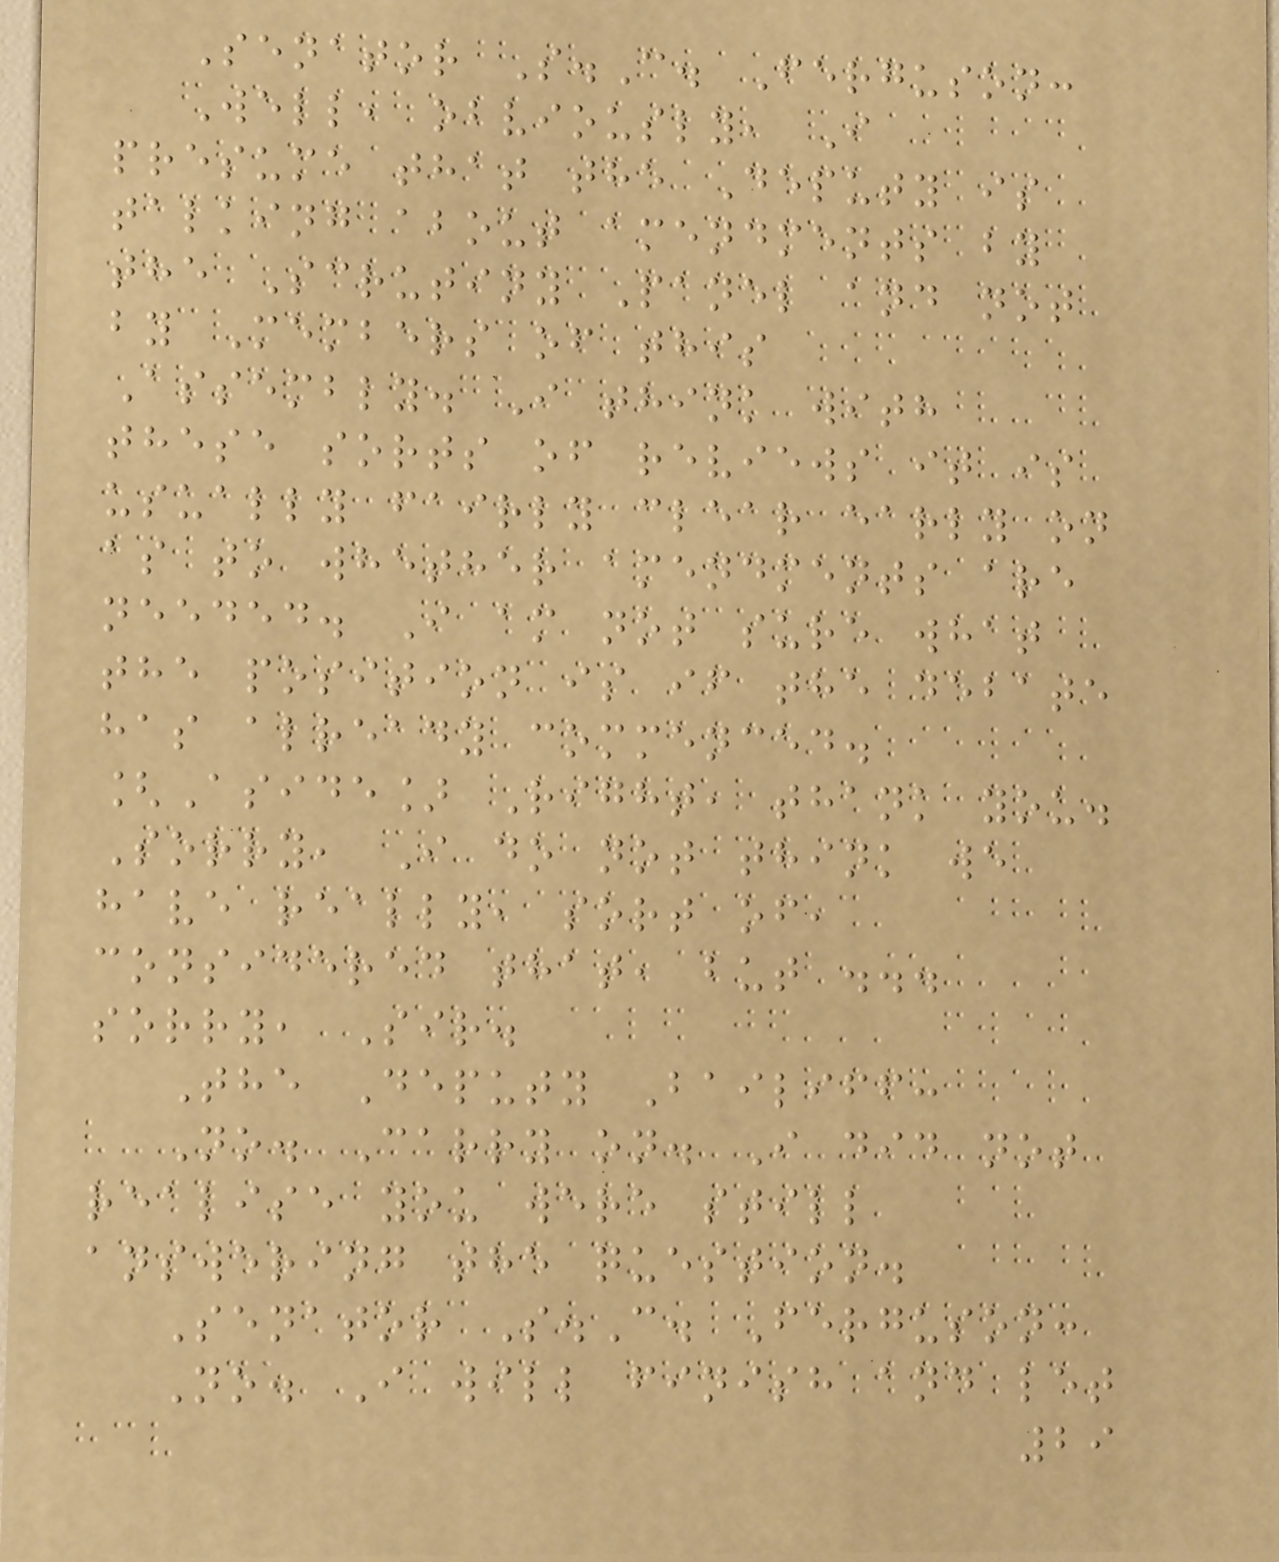Senator S.C. Ferguson:
Well, obviously, I
presume that the Deputy is
talking about amendments by
the Scrutiny Panel and not
by Members of this
Assembly. I think with
these sorts of reviews it is
usually fairly clear early on
as to whether amendments are
needed. I am not sure what
the position is if the debate
has already commenced.
[Aside] Right, thank you.
Sorry, I do not think we
have really, sort of,
considered that, but ...
sorry, Sir.
The Deputy Bailiff:
No. Carry on. I did not
realise you were still
answering the question.
Senator S.C. Ferguson:
No. I will finish and let
29
